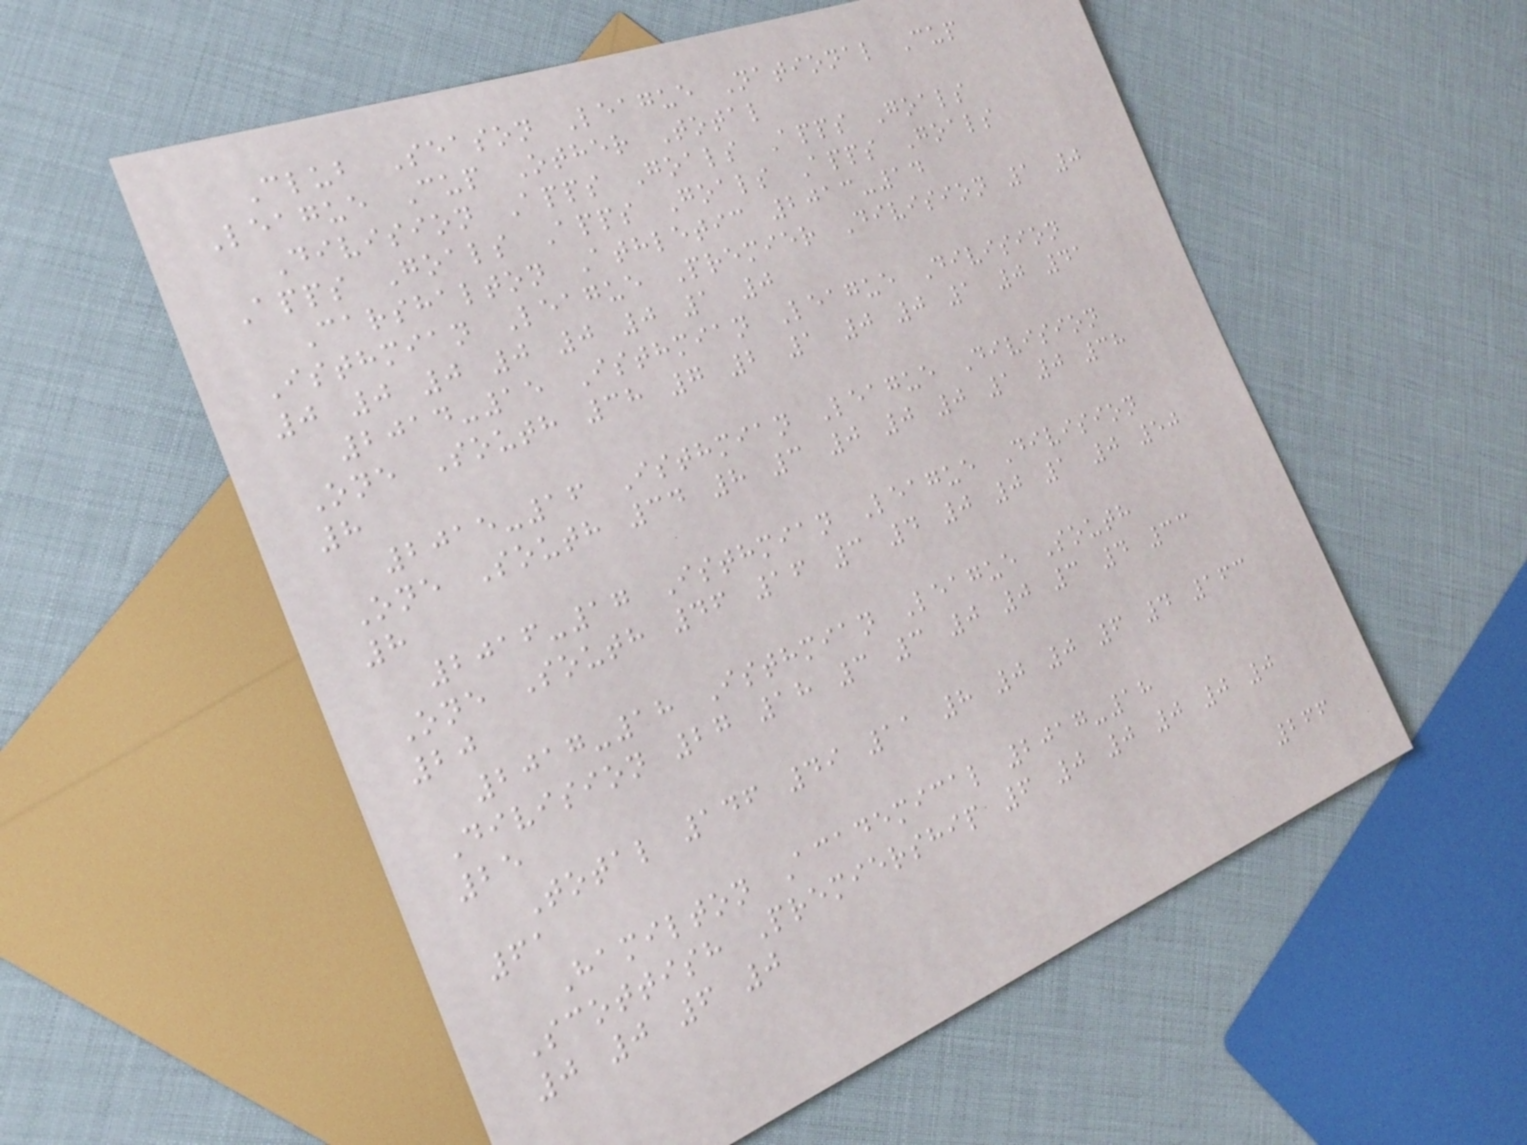Club Season League National Cup
League Cup Other Total
Division Apps Goals Apps Goals
Apps Goals Apps Goals Apps Goals
Carshalton Athletic 2013-14
Isthmian League Premier Division 1 0
0 0 0 0 0 0 1 0
2014-15 Isthmian League Division
One South 38 7 2 1 0 0 1 0 41
8
2015-16 Isthmian League Division
One South 34 8 3 0 0 0 1 0 38
8
2016-17 Isthmian League Division
One South 46 16 3 4 0 0 1 0 50
20
2017-18 Isthmian League South
Division 27 18 3 3 0 0 3 4 33
25
Total 146 49 11 8 0 0 6 4 163
61
Hamilton Academical 2017-18
Scottish Premiership 6 0 0 0 0 0
0 0 6 0
266
